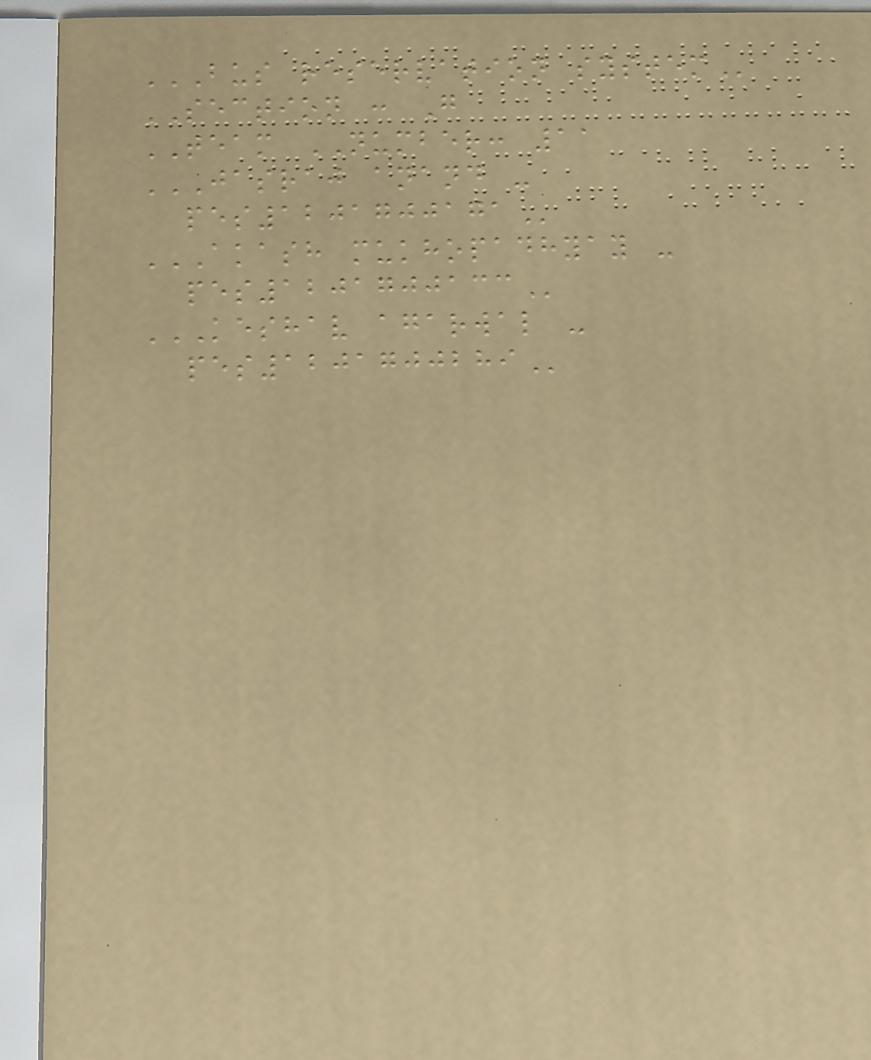BUS RESERVATION SYSTEM
SECTION : G
TEAM NUMBER: 11
JASRAJ ANAND -
PES1201700171
AKASH MUKHOPADHYAY -
PES1201700133
KESHAV AGARWAL -
PES1201700289
